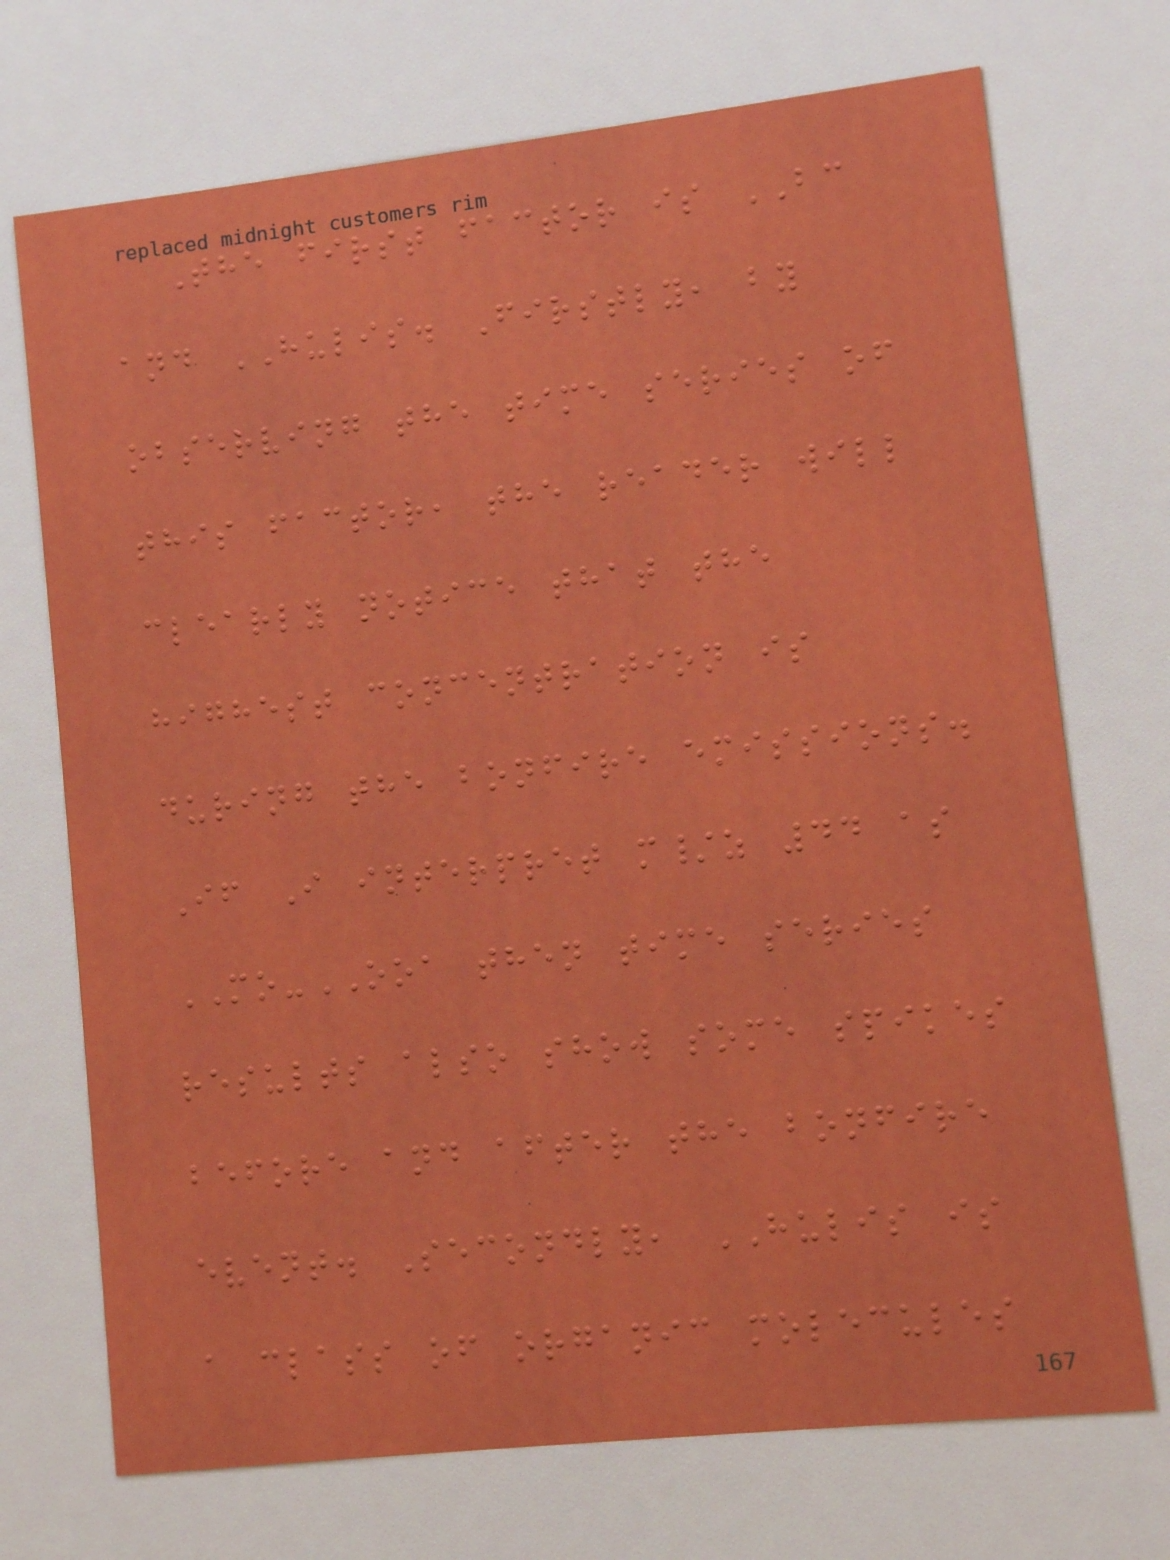The first factor is BC
and HULIS. Firstly, by
observing the time series of
this factor, the reader will
clearly notice that the
highest concentration is
during the bonfire emissions.
If I interpret m/z 44 as
MO-OOA then time series
results also show some spikes
before and after the bonfire
event. Secondly, HULIS is
a class of organic molecules
